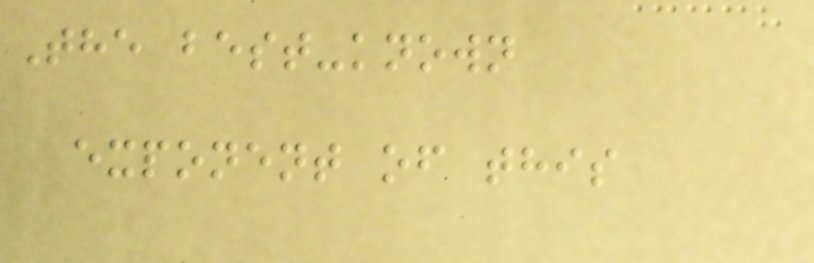The best-known
exponent of this
